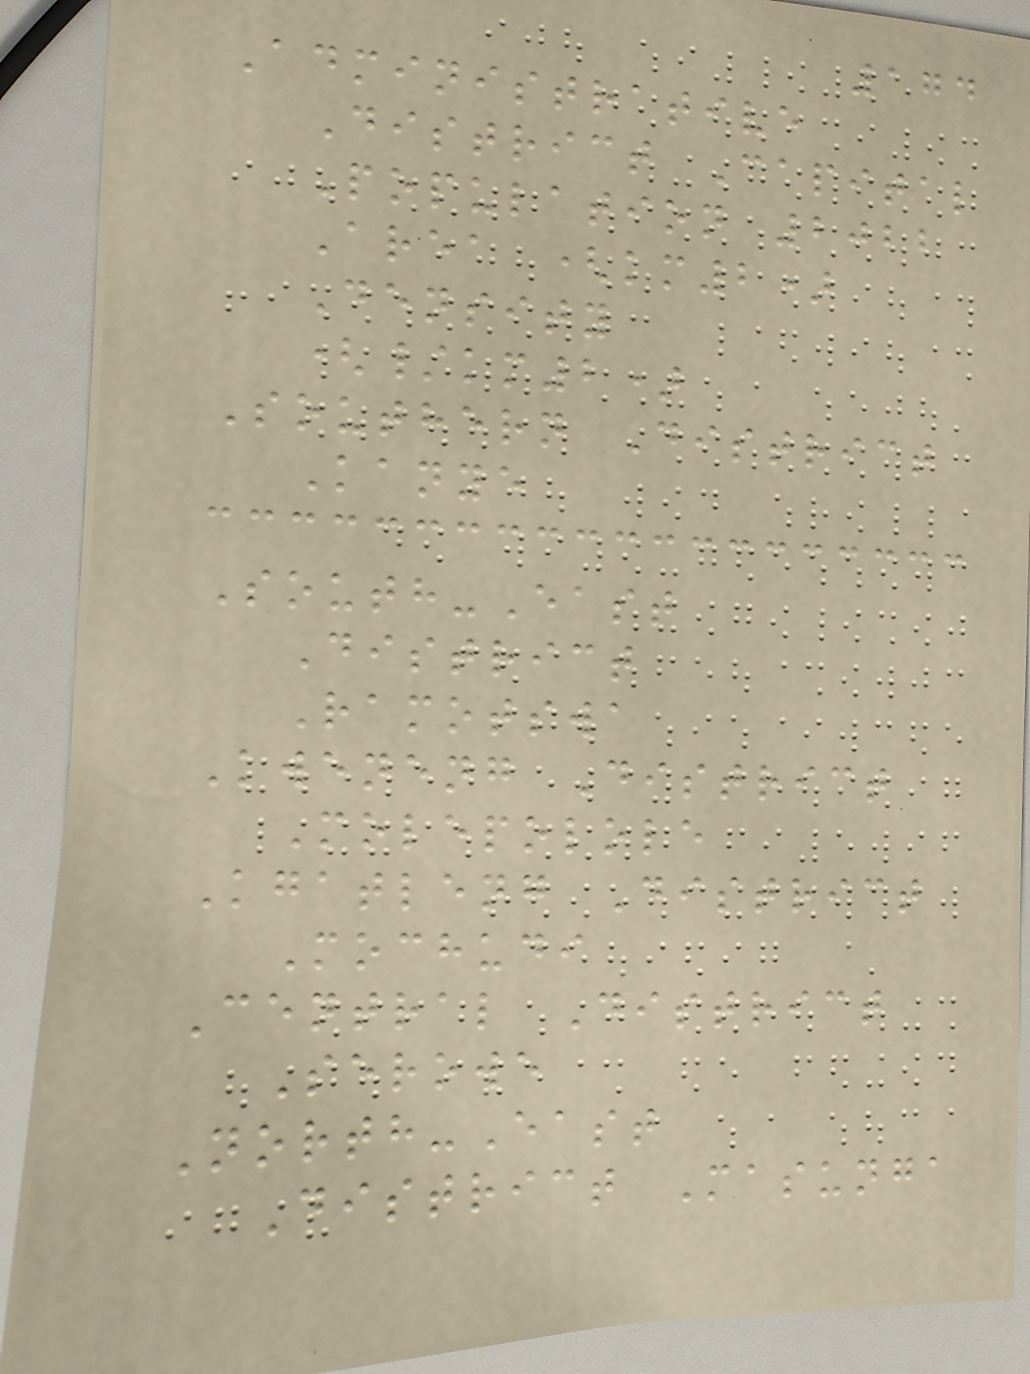174
Administrative
District Capital
Population 2022
Area (km2)
Density
(/km2)
Southern District
Kanye
South-East
District
Ramotswa
Kweneng District
Molepolole
Kgatleng District
Mochudi
Central District
Serowe
North-East
District Masunga
